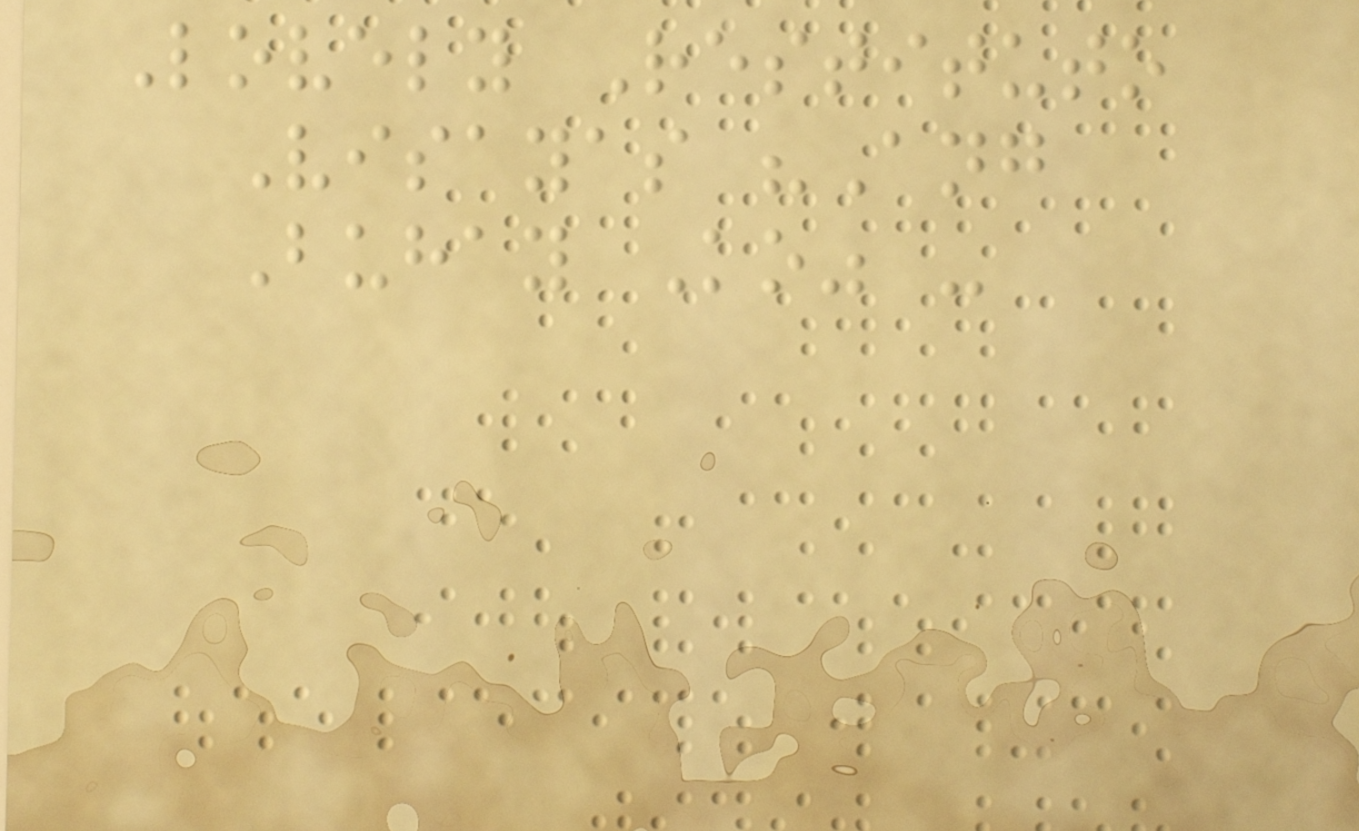Lovely Restituto
Visayas "Ang
Buhay Ko" -
